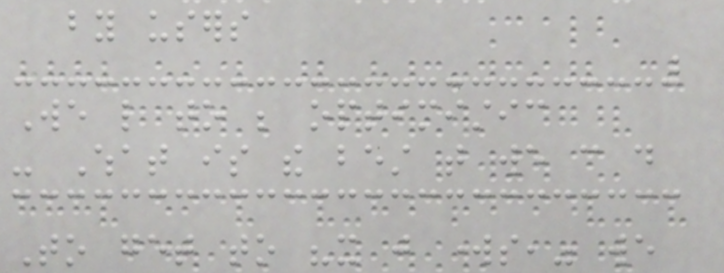by users
We like to be optimistic
- What is the best that we can do
To get to "it just works," we
